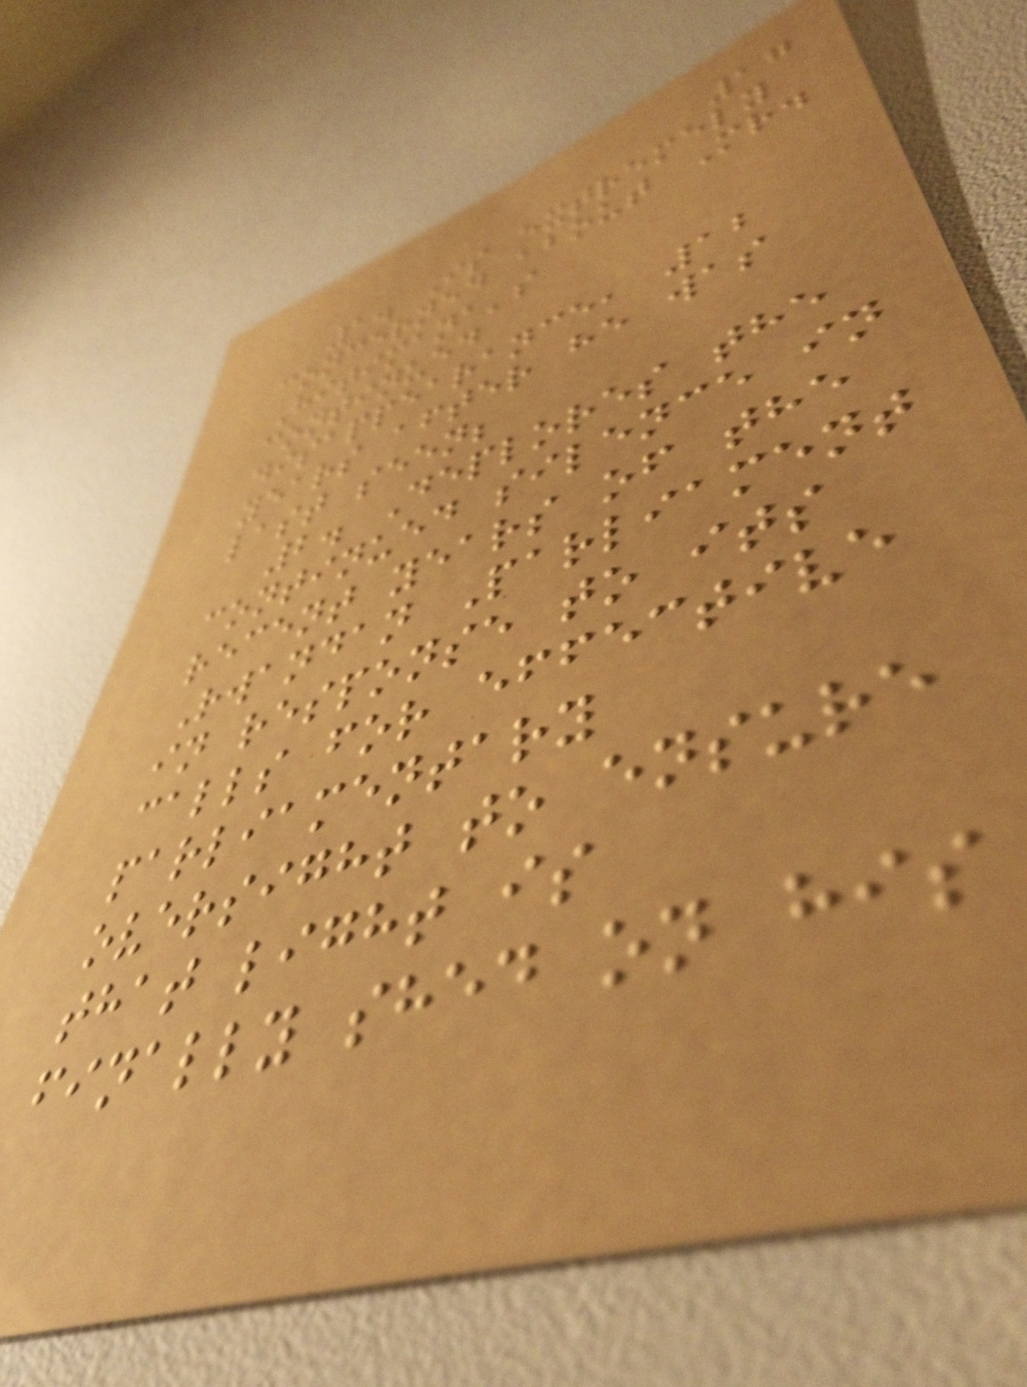17
1. Is extremely
concerned about Mr.
Hitimana's
continued
disappearance, 12
years after he was
last seen;
2. Deplores the
continued silence in
recent years of the
Rwandan Parliament
in response to its
calls for effective
parliamentary
oversight to ensure
that light is
finally shed on his
